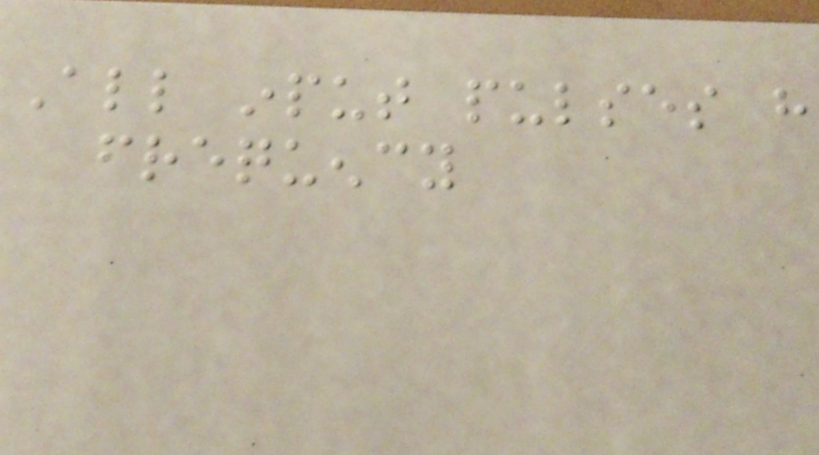All input pulses have
frequency
